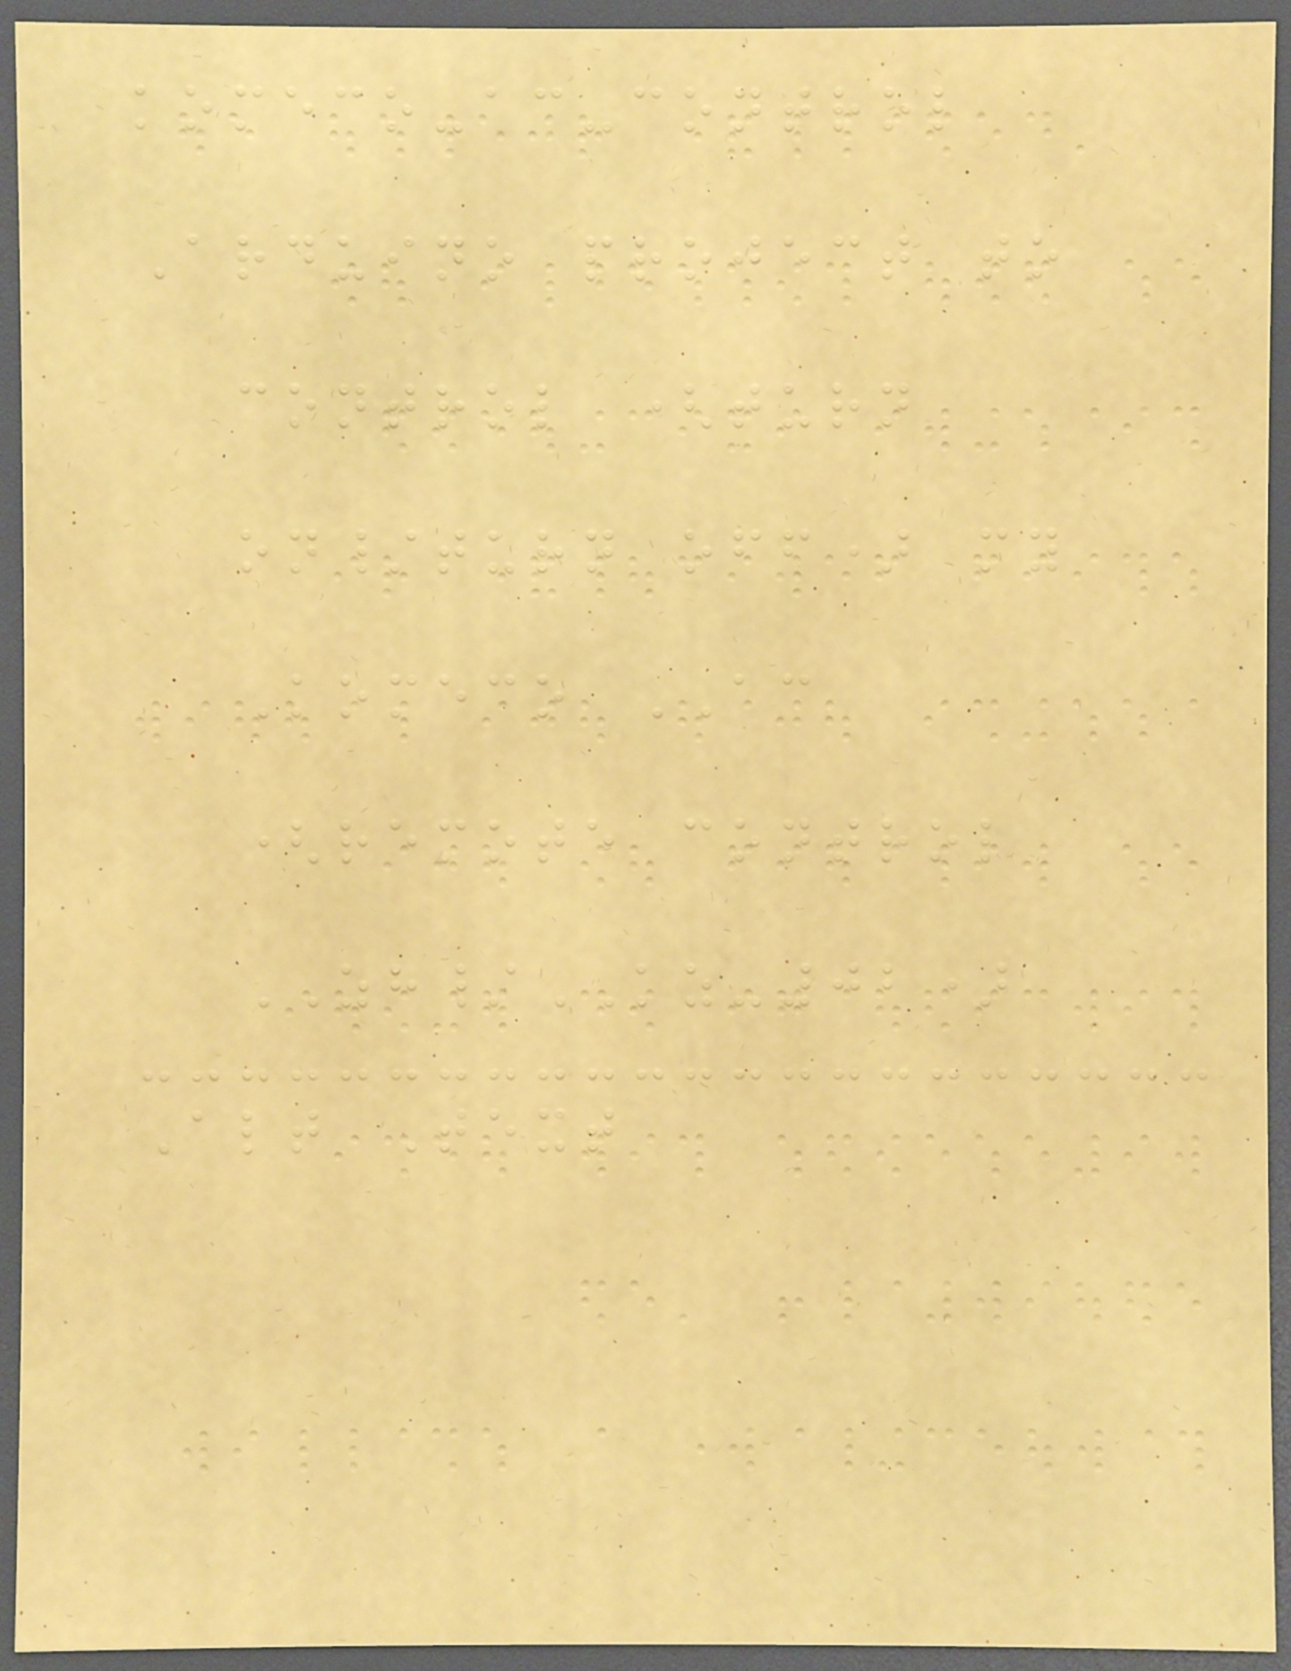komeco-ac-control
Arduino project to
control (turn
on/turn off) my
Komeco AC
(remote control
ZH/KZ-02)
Alt Text
